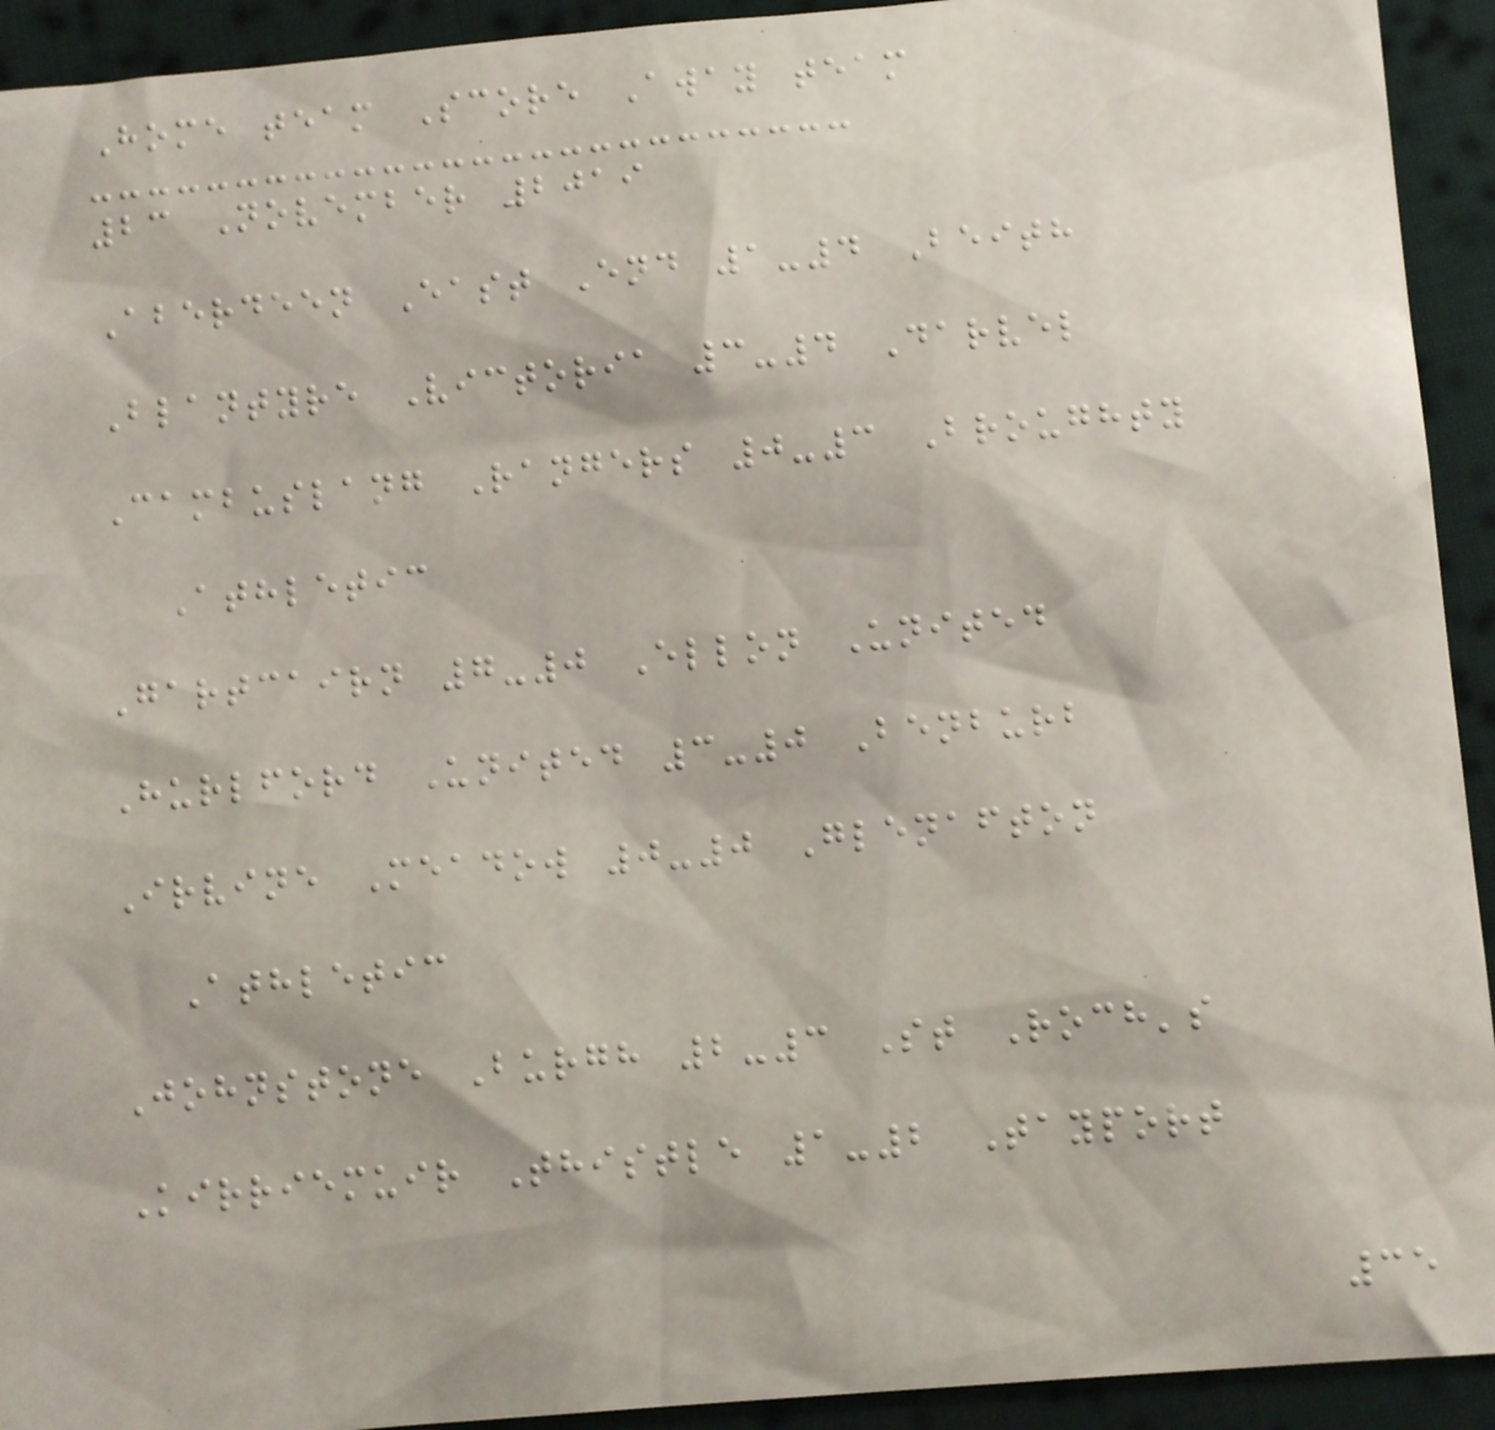Home team Score Away team
23 November 2019
Aberdeen East End 1-4 Beith
Blantyre Victoria 3-4 Darvel
Cambuslang Rangers 0-3 Broughty
Athletic
Gartcairn 7-0 Ellon United
Hurlford United 3-0 Benburb
Irvine Meadow 0-0 Glenafton
Athletic
Johnstone Burgh 2-3 St Roch's
Kirriemuir Thistle 1-2 Tayport
35
